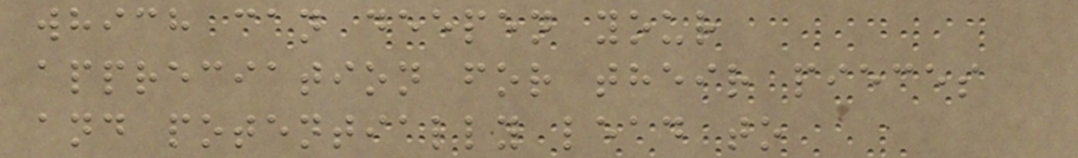which can deepen your
appreciation for their pieces
and potentially lead to
